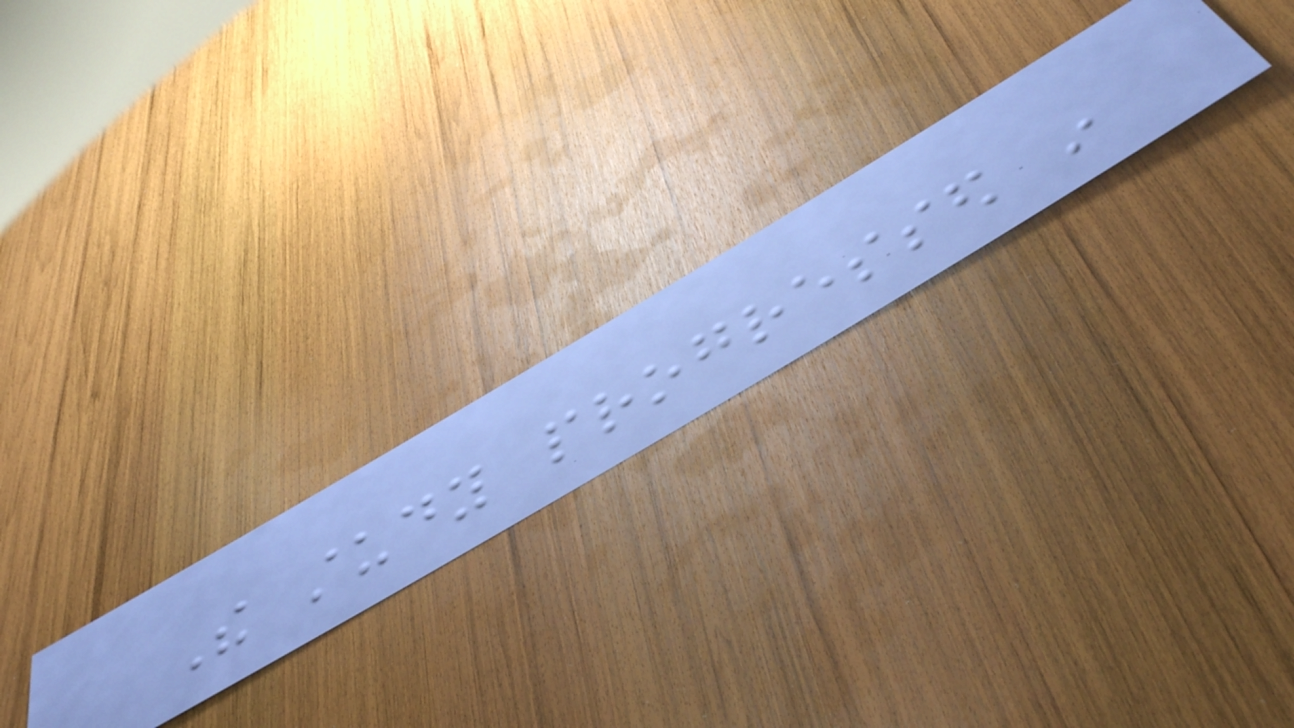The study progressed in
